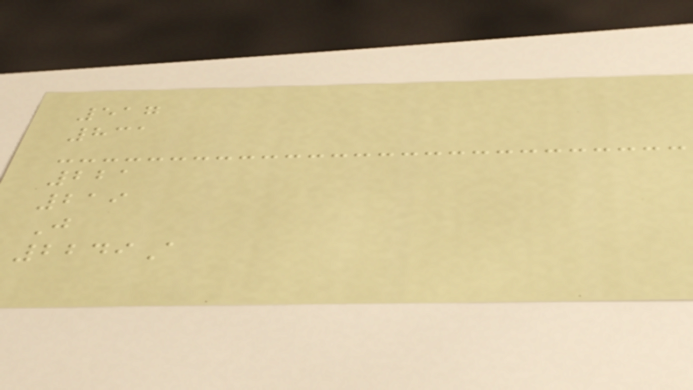517
831
221
219
J
2249A
